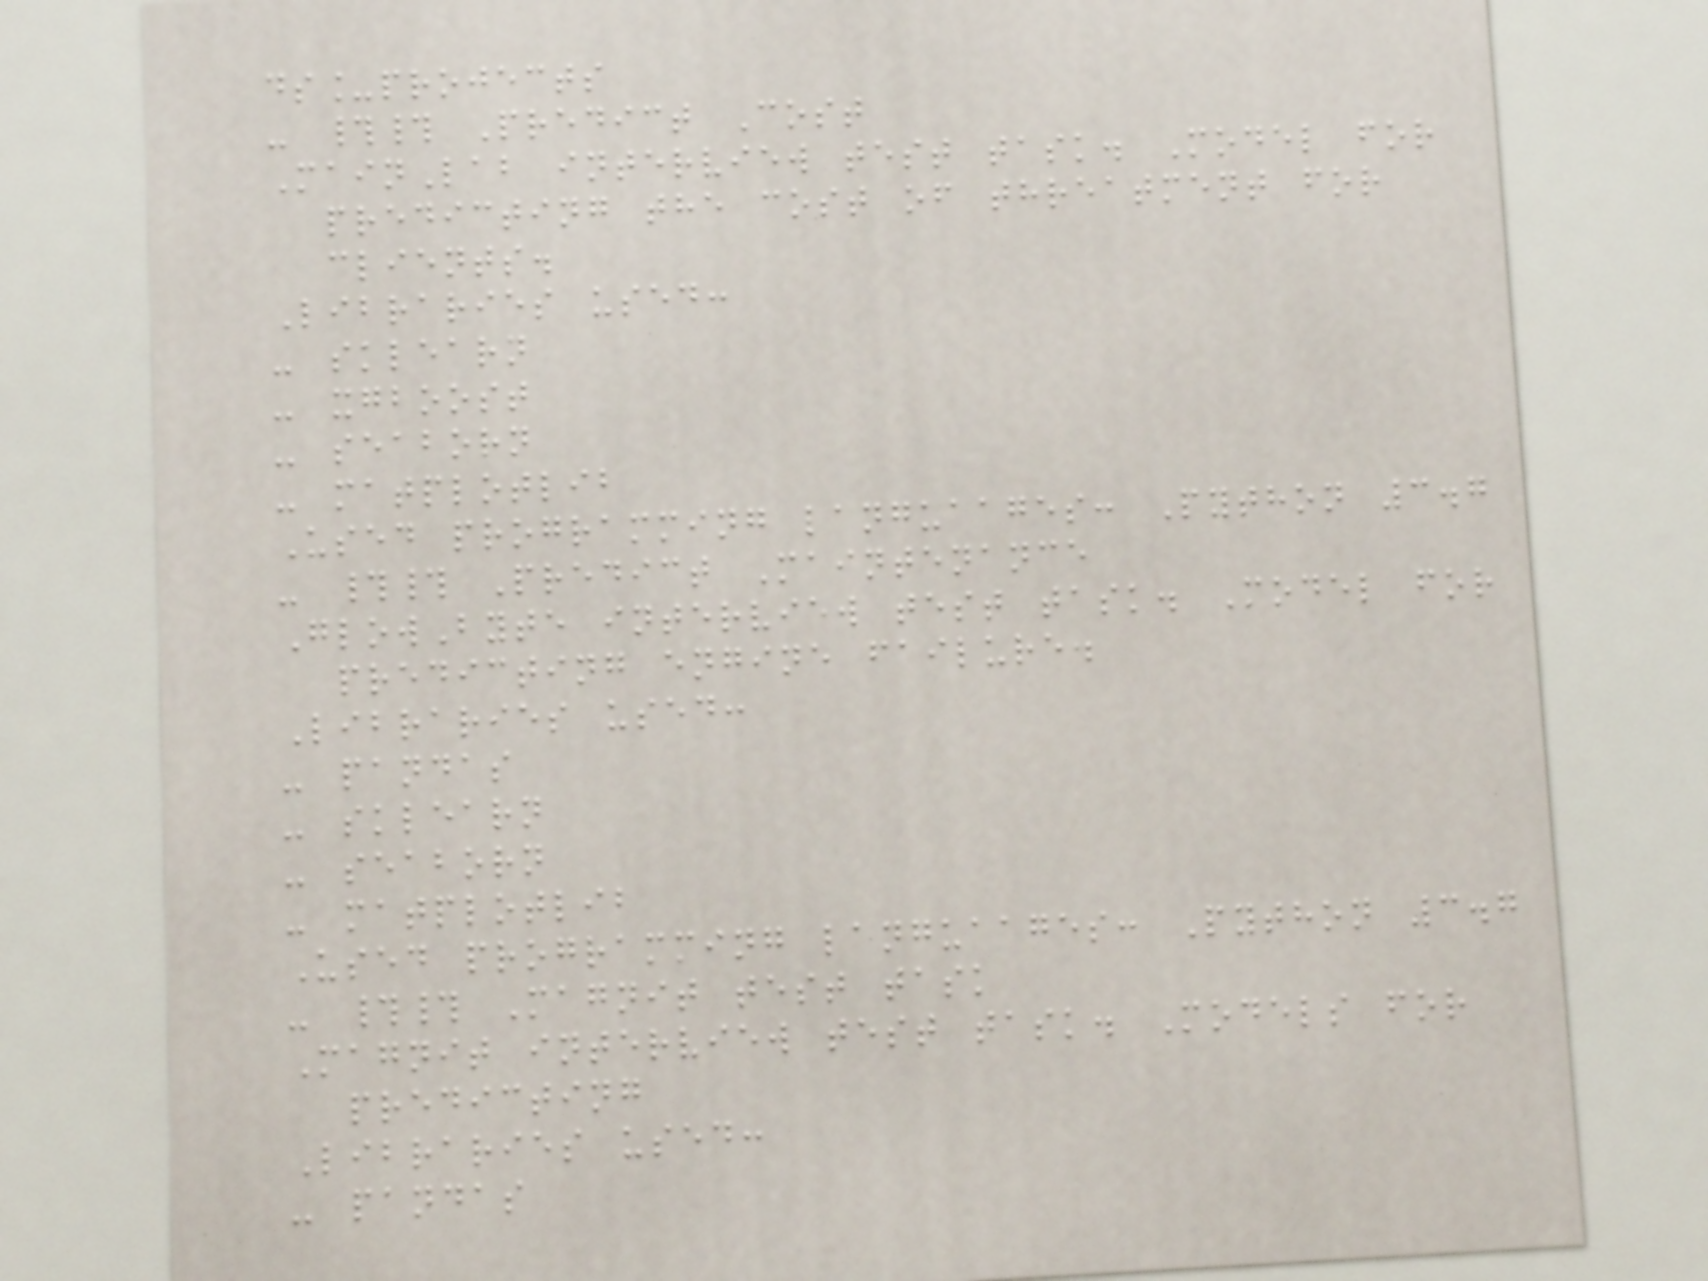ds_projects
- ## Predict Cost
MainLab interview test task. Model for
predicting the cost of threatment for
clients.
Libraries used:
- sklearn
- xgboost
- seaborn
- matplotlib
Used programming languaages: Python 3.7
- ## Predict Maintenance
GlowByte interview test task. Model for
predicting engine failure.
Libraries used:
- pandas
- sklearn
- seaborn
- matplotlib
Used programming languaages: Python 3.7
- ## Magnit test task
Magnit interview test task. Models for
predicting
Libraries used:
- pandas
